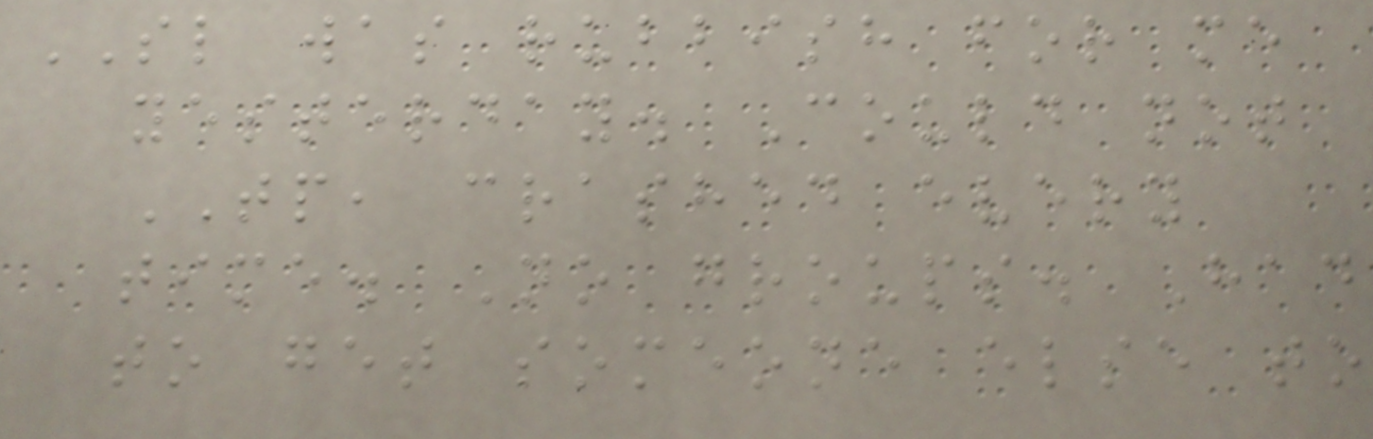SL was rubbish for me
yesterday. Could not
TP, crashed every
time. No groups. Had
to get someone else to
